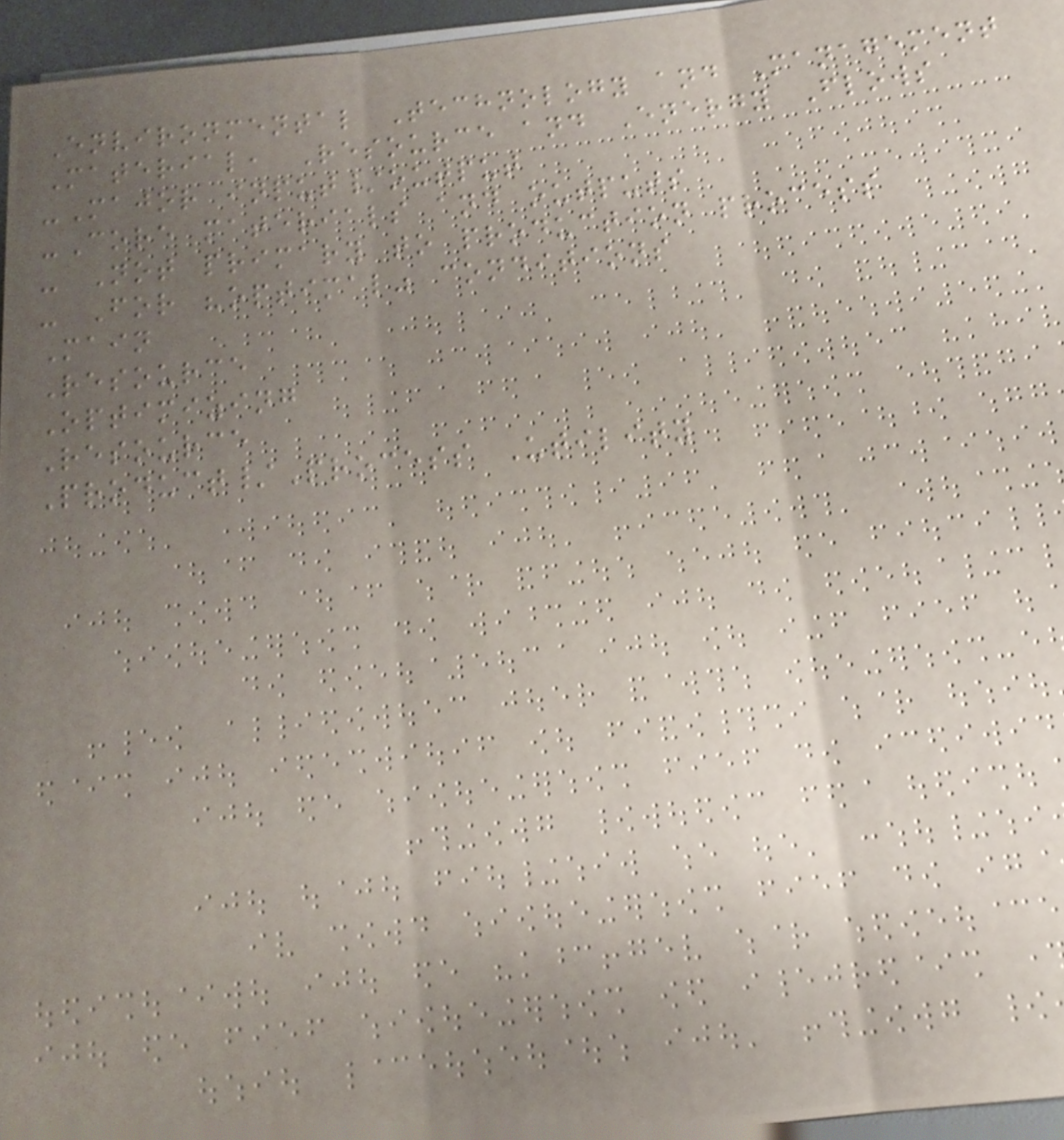Environmental Technology and Management
Material, Resource and Energy Flows
-Major input/output
-Core materials and outputs
- Not primary to production process
- For "optimal" conditions
Main
Resource
Optimizing
Resource
Product/Process Utility
